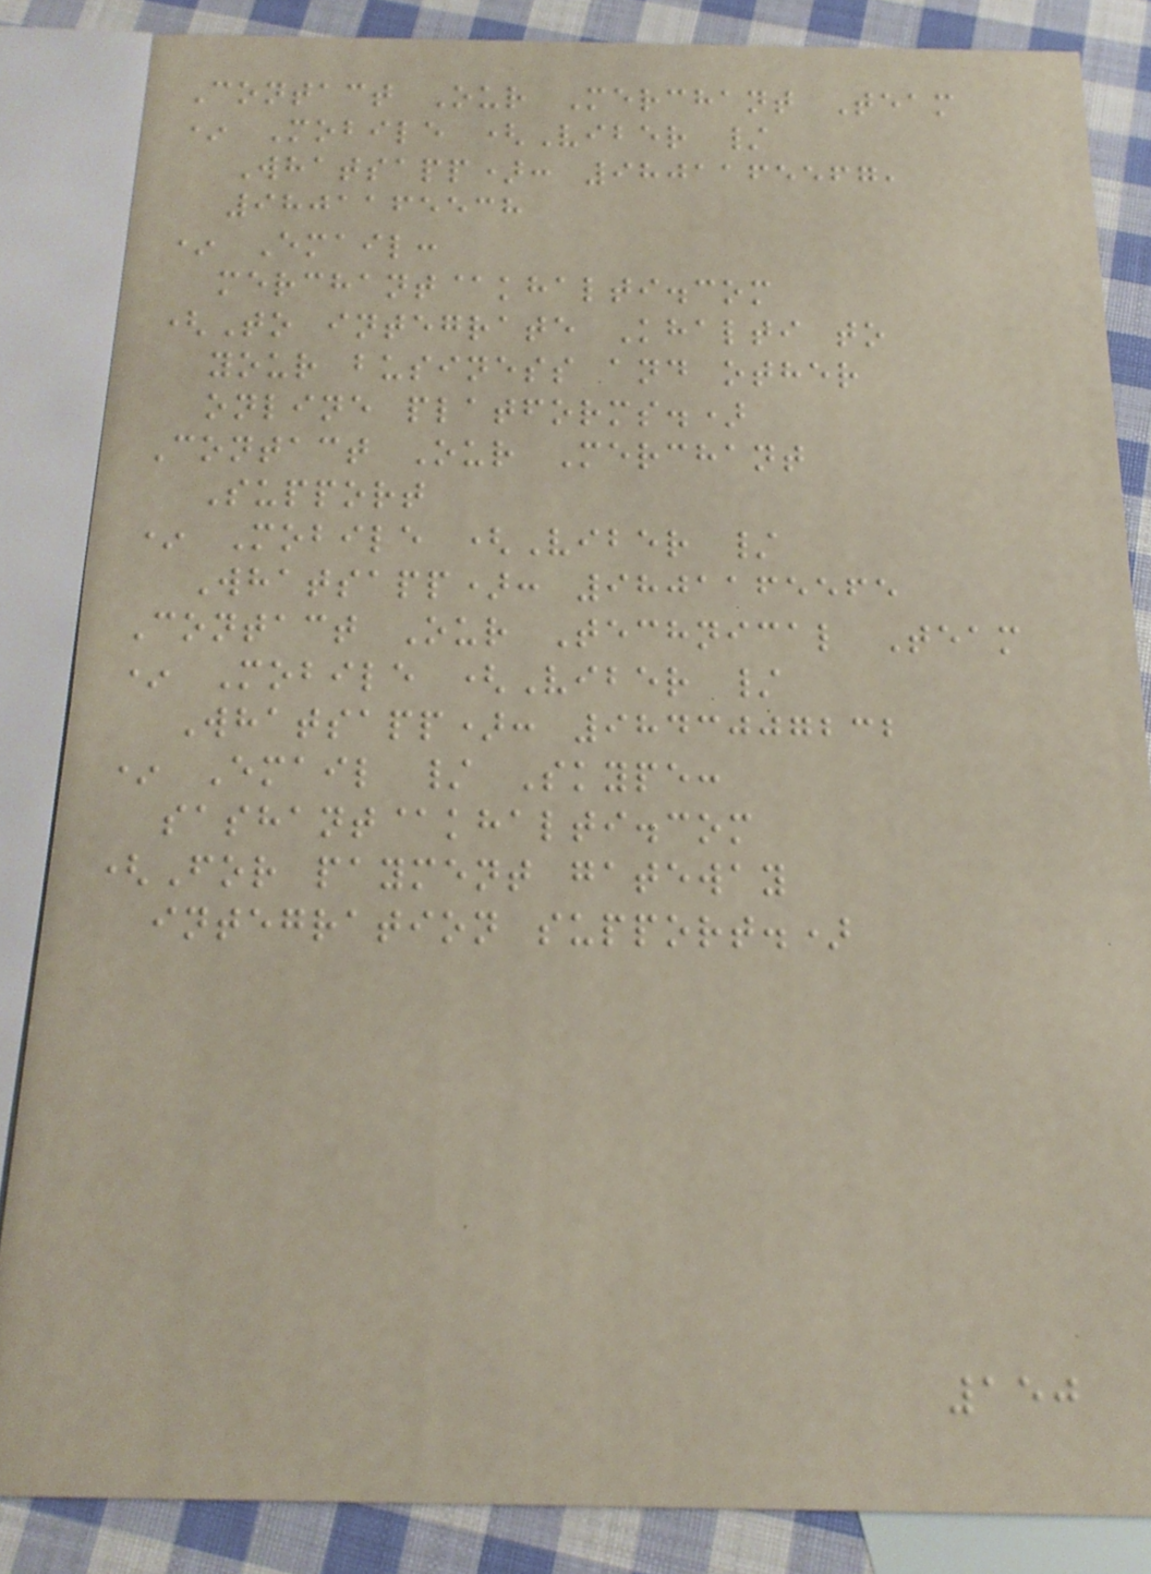Contact Our Merchant Team
* Mobile (Viber /
Whatsapp): 9801165567,
9801165538
* Email:
merchant@khalti.com
(To integrate Khalti to
your business and other
online platforms.)
Contact Our Merchant
Support
* Mobile (Viber /
Whatsapp): 9801165565
Contact Our Technical Team
* Mobile (Viber /
Whatsapp): 9843007232
* Email / Skype:
sashant@khalti.com
(For payment gateway
integration support.)
150
